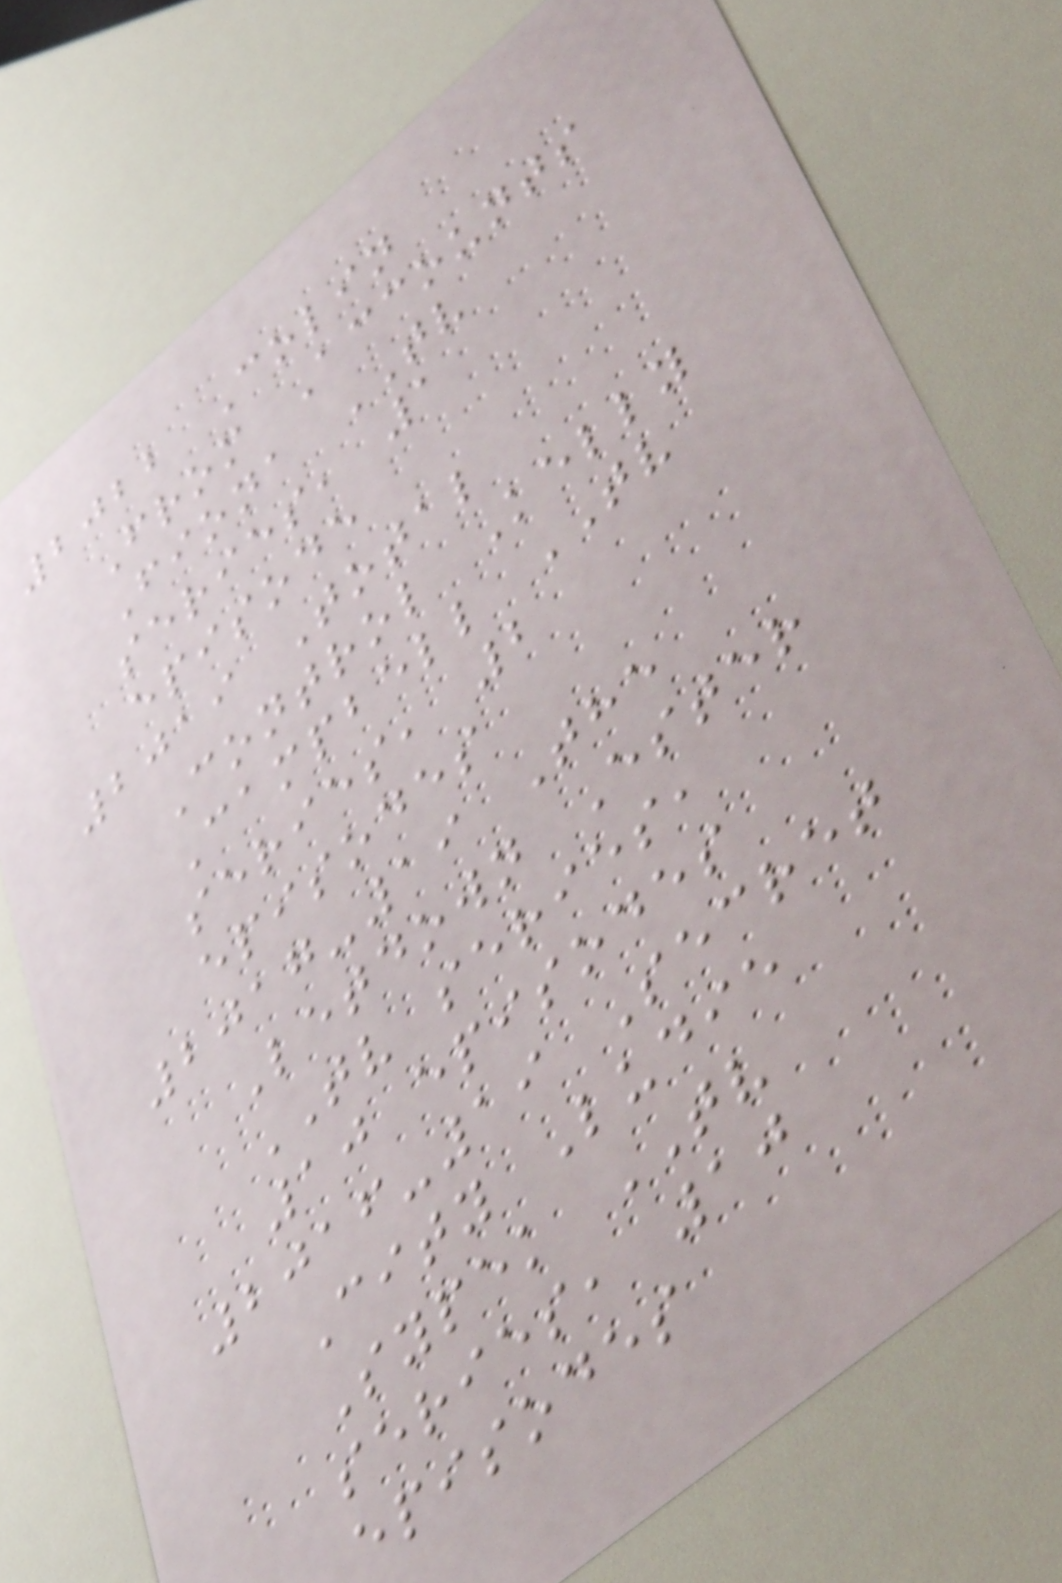2022 Colin
From Accounts
Fiona TV
series, 1
episode
2019 Total
Control Kelly
Campbell TV
series, 2
episodes
2017-19 The
Letdown Ester
TV series,
10 episodes
2016-19 Secret
City Ludie
Sypek TV
series, 10
episodes
